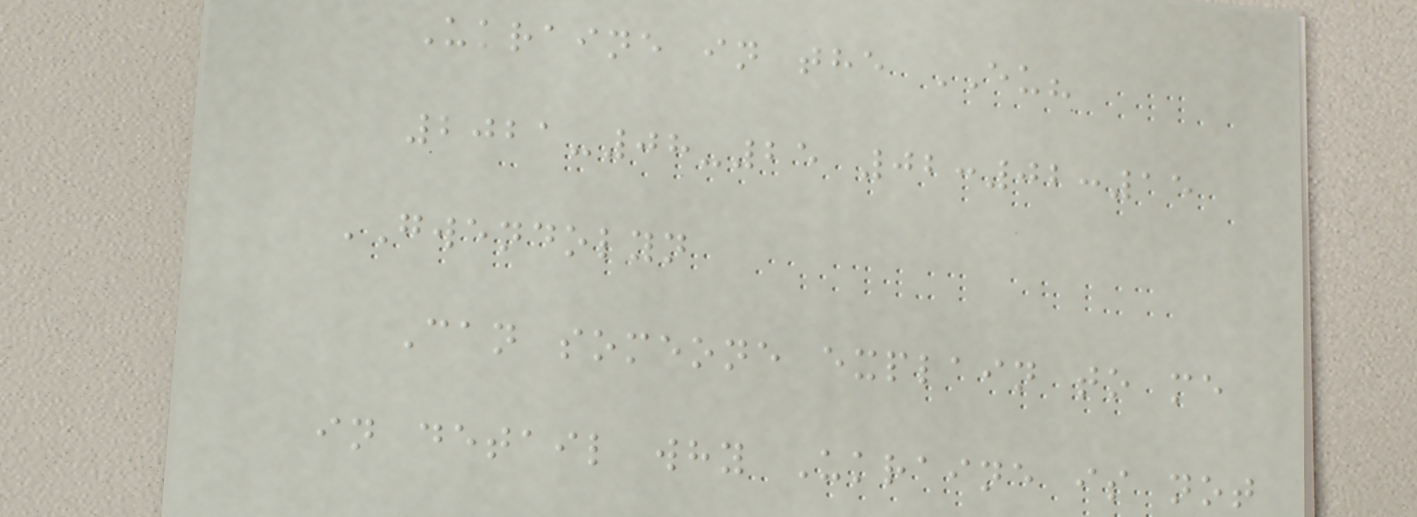Ukraine in the EU?
2021-08-25 02:02:15
GWENDOLYN
Can someone explain to me
in detail why Ukraine is not
